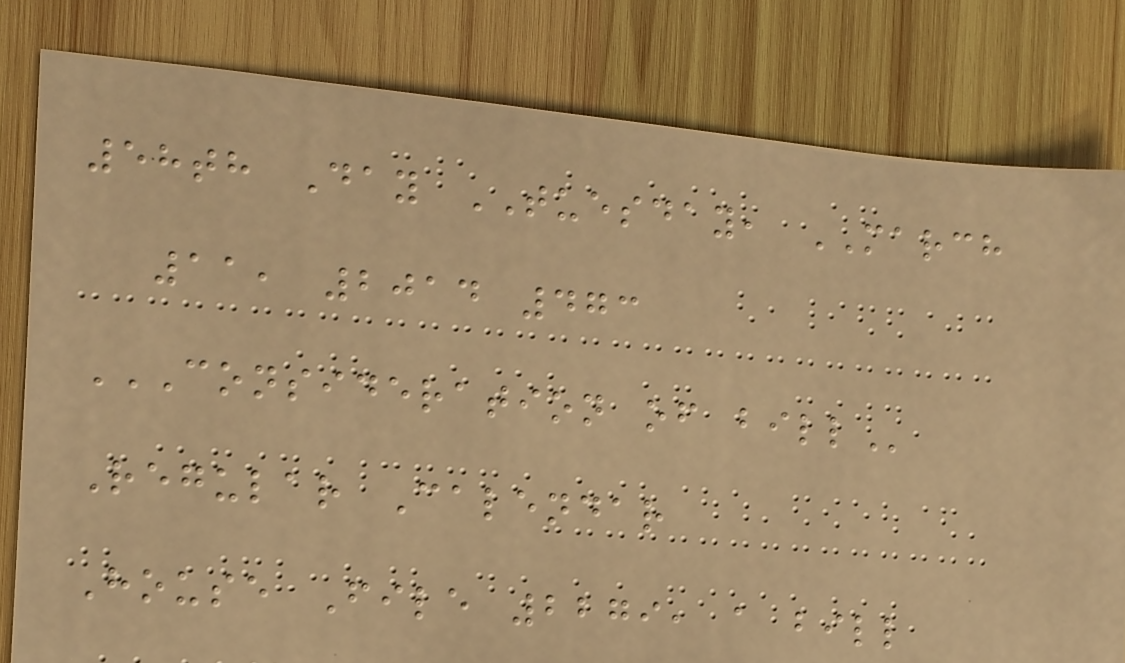58th Day TUESDAY, MARCH
11, 2014 473
CONSIDERATION OF BILL
Regular Calendar
House File 2279, a bill
